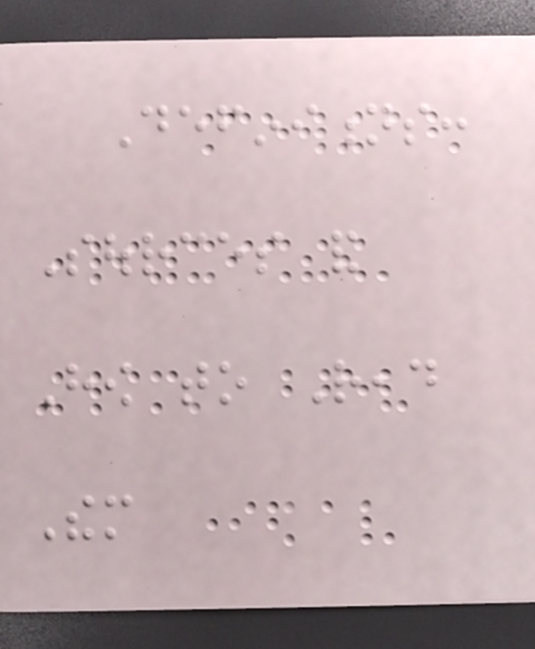Definitions:
Sources and
How to Read
Them
